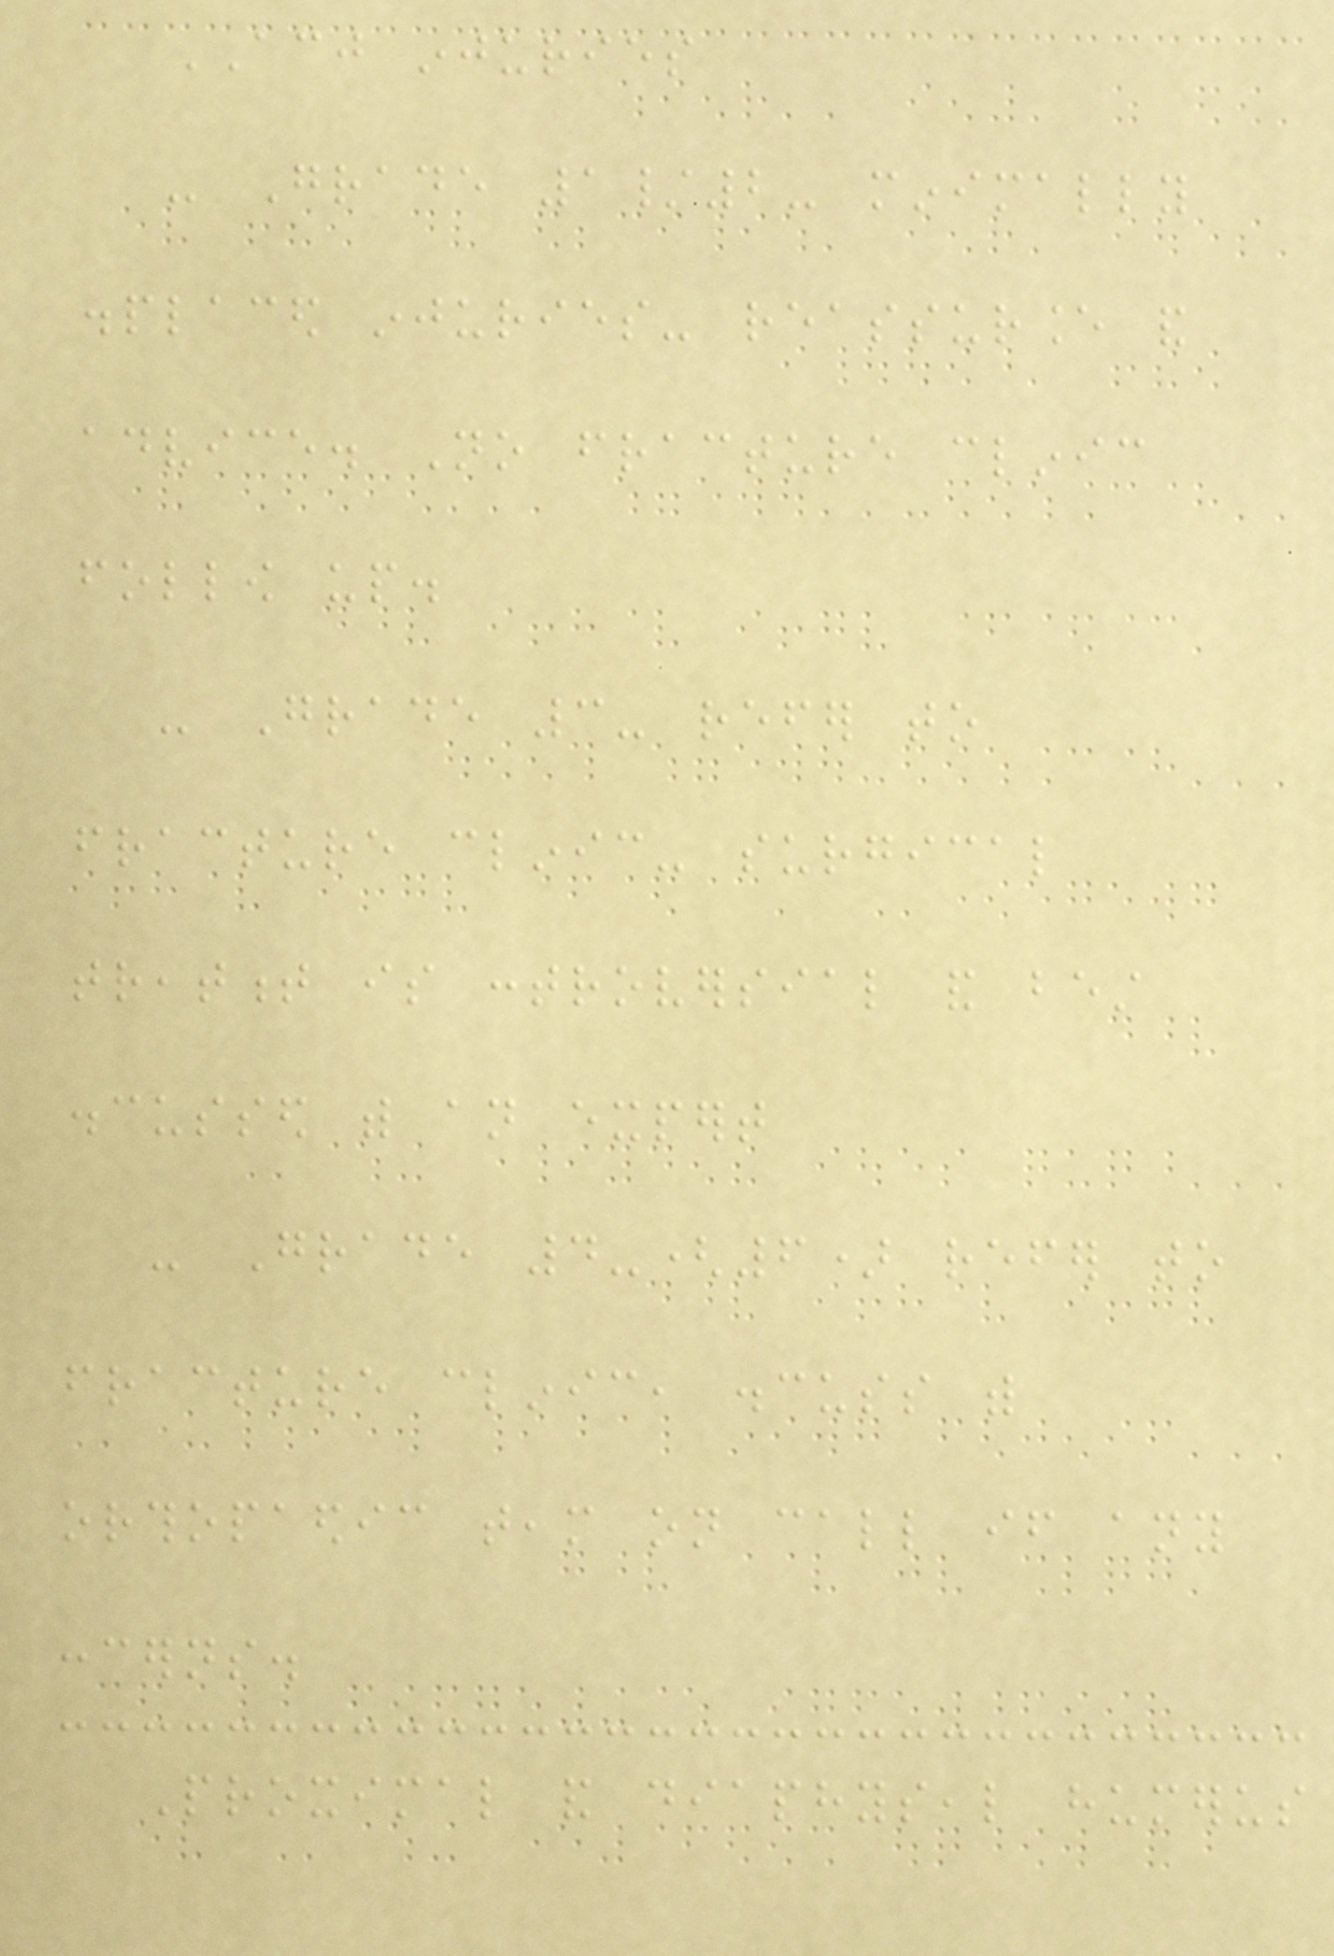ACJ injuries
- Grade 1/2- minimally
displaced injuries- reassurance and
advice. No fracture clinic
follow up.
- Grade 3- refer to
fracture clinic- surgical
treatment is controversial and best
discussed with an expert
- Grade 4-(6) refer to
fracture clinic, discuss with
orthopaedic team on call if any
concerns.
Proximal and diaphyseal humerus
